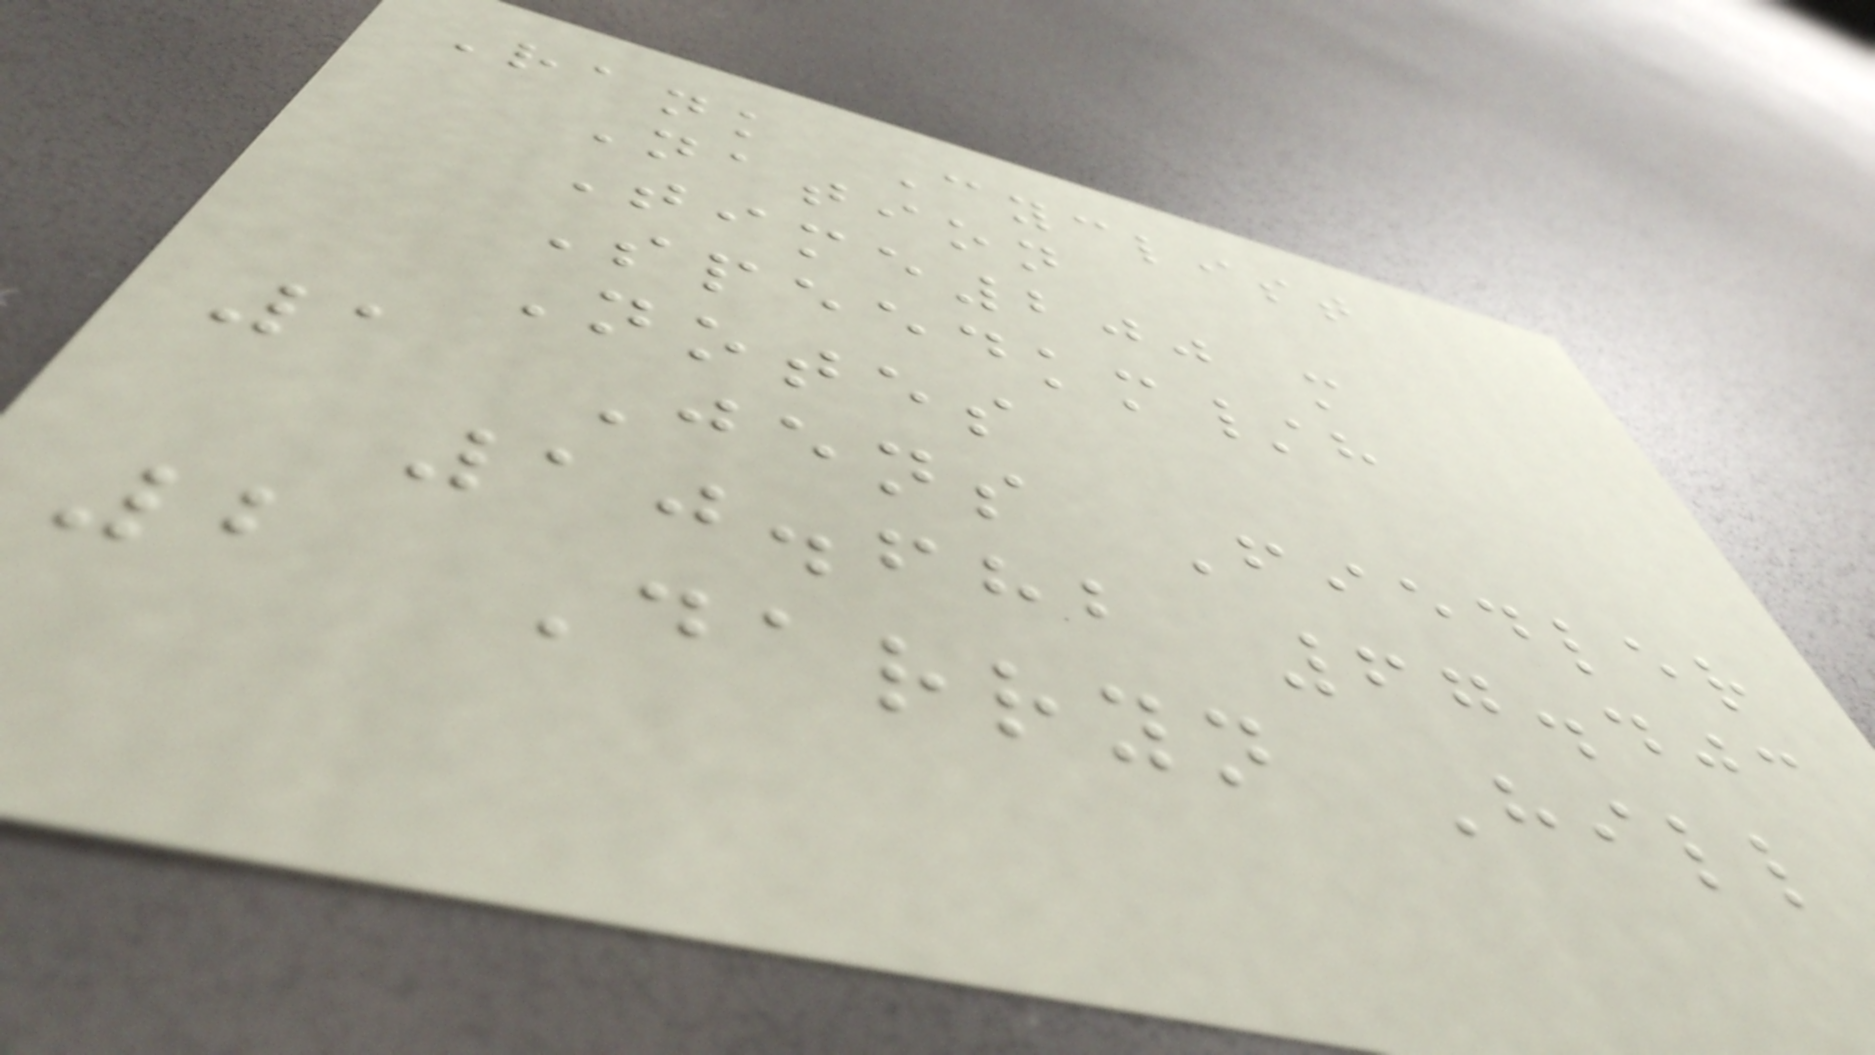Rank Cyclist
Nation
Time200 m
Speedkm/h
Notes
1 Jens Fiedler
10.682 67.403
2 Darryn Hill
